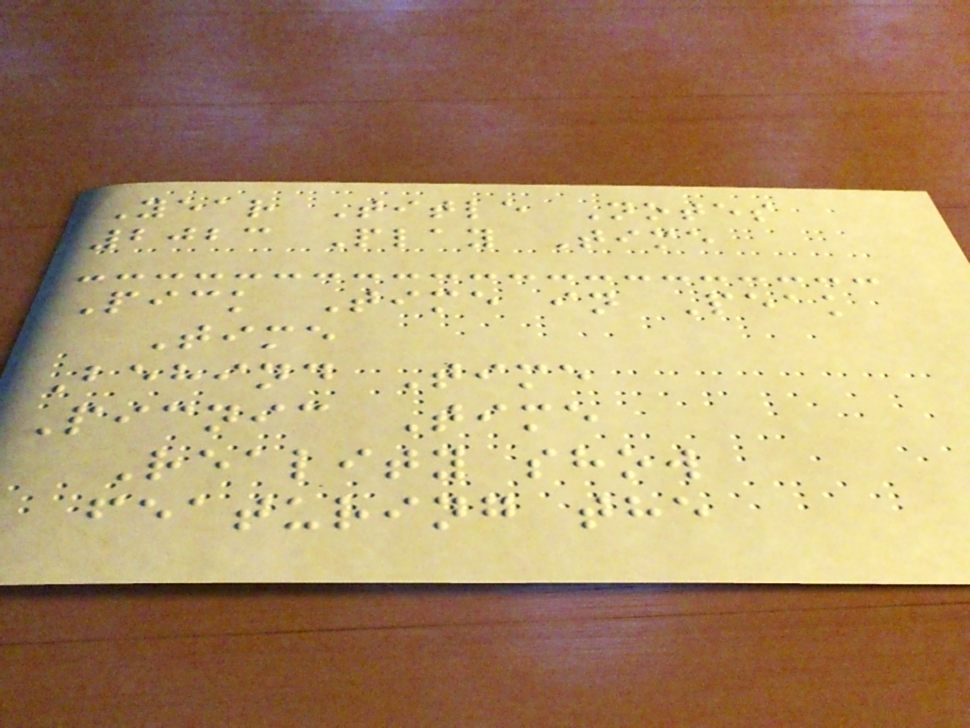Year Title Notes
2023 Play Time
Pick Time in Peak
Time
Behind Time
Picnic Time
Reality show
featuring the
